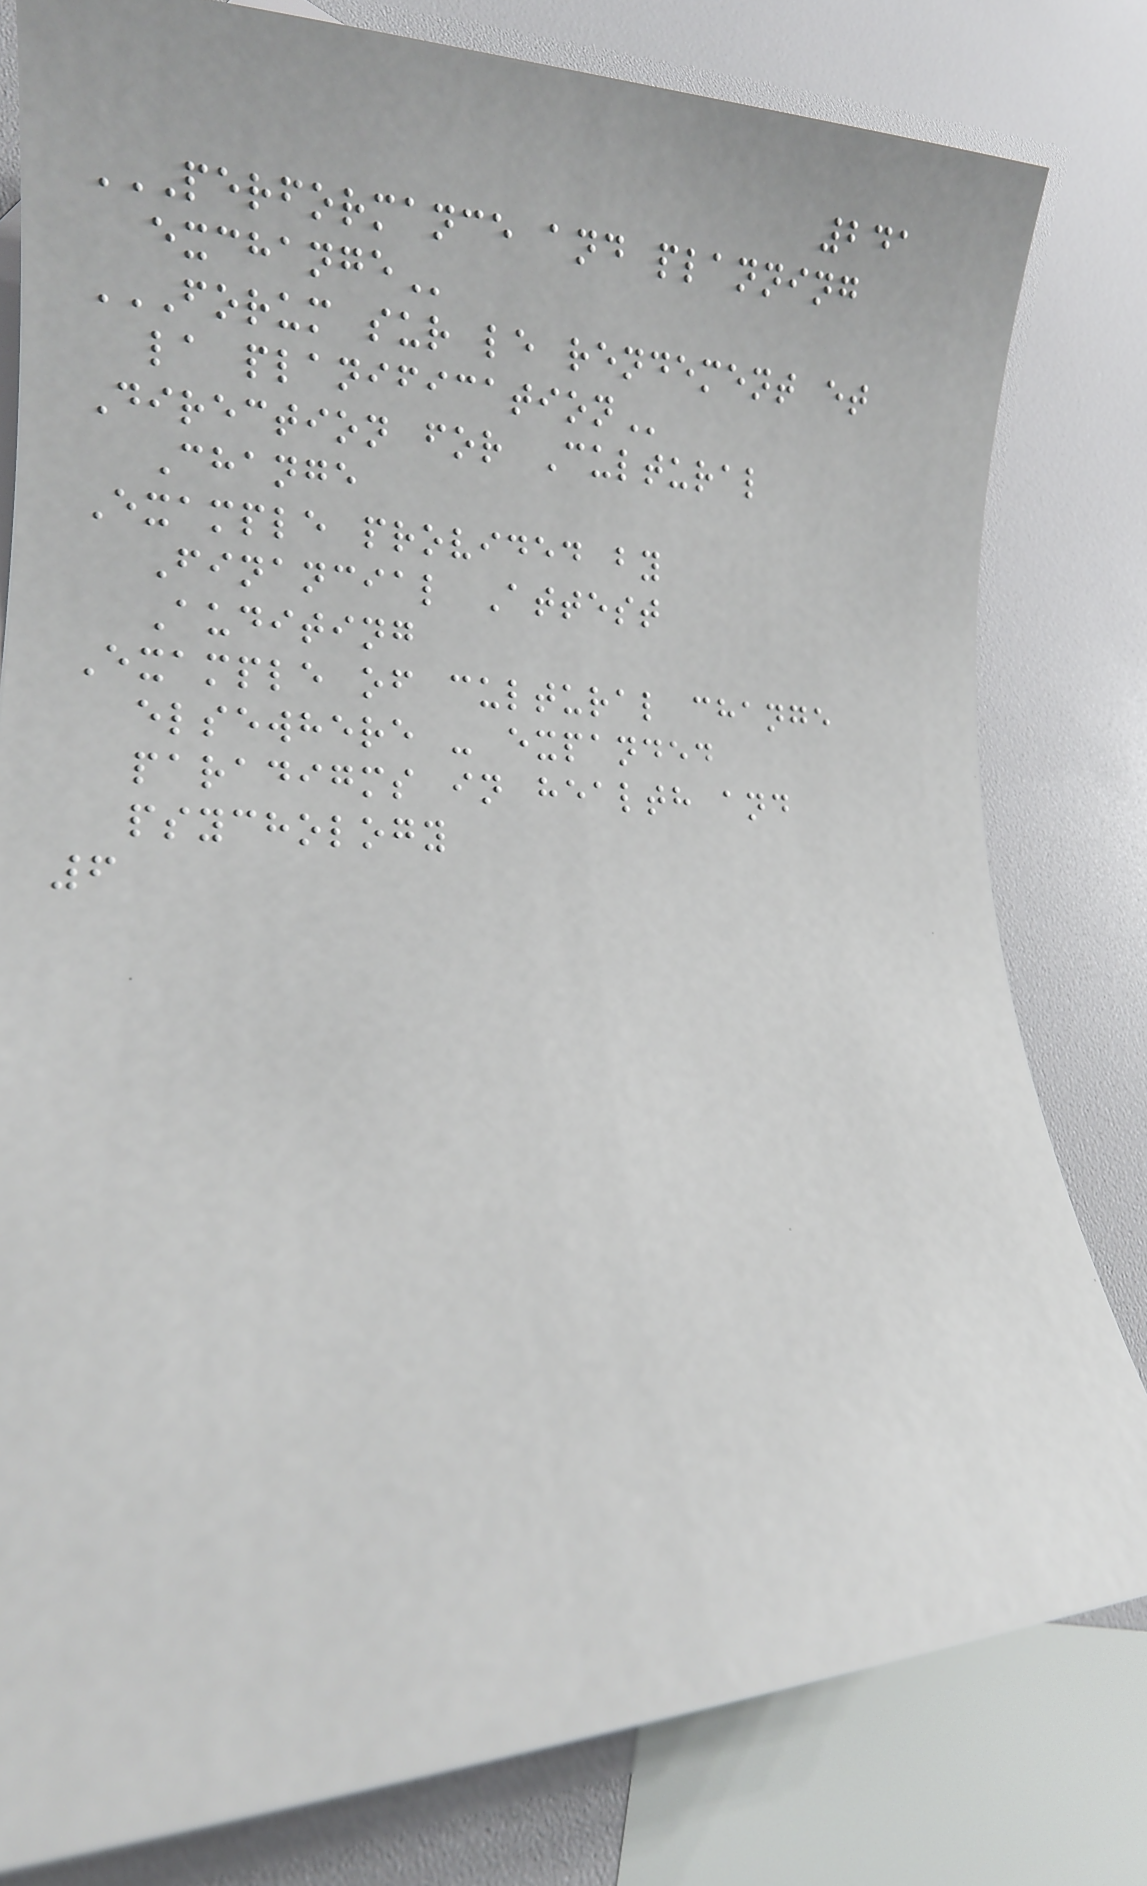241
PERFORMANCE AND PLANNING
EXCHANGE
FORUM SUR LE RENDEMENT ET
LA PLANIFICATION
Direction for Cultural
Change
Example provided by
Financial Attest
Auditing
Example of cultural change
elsewhere - expanded
paradigms in health and
psychology
6
